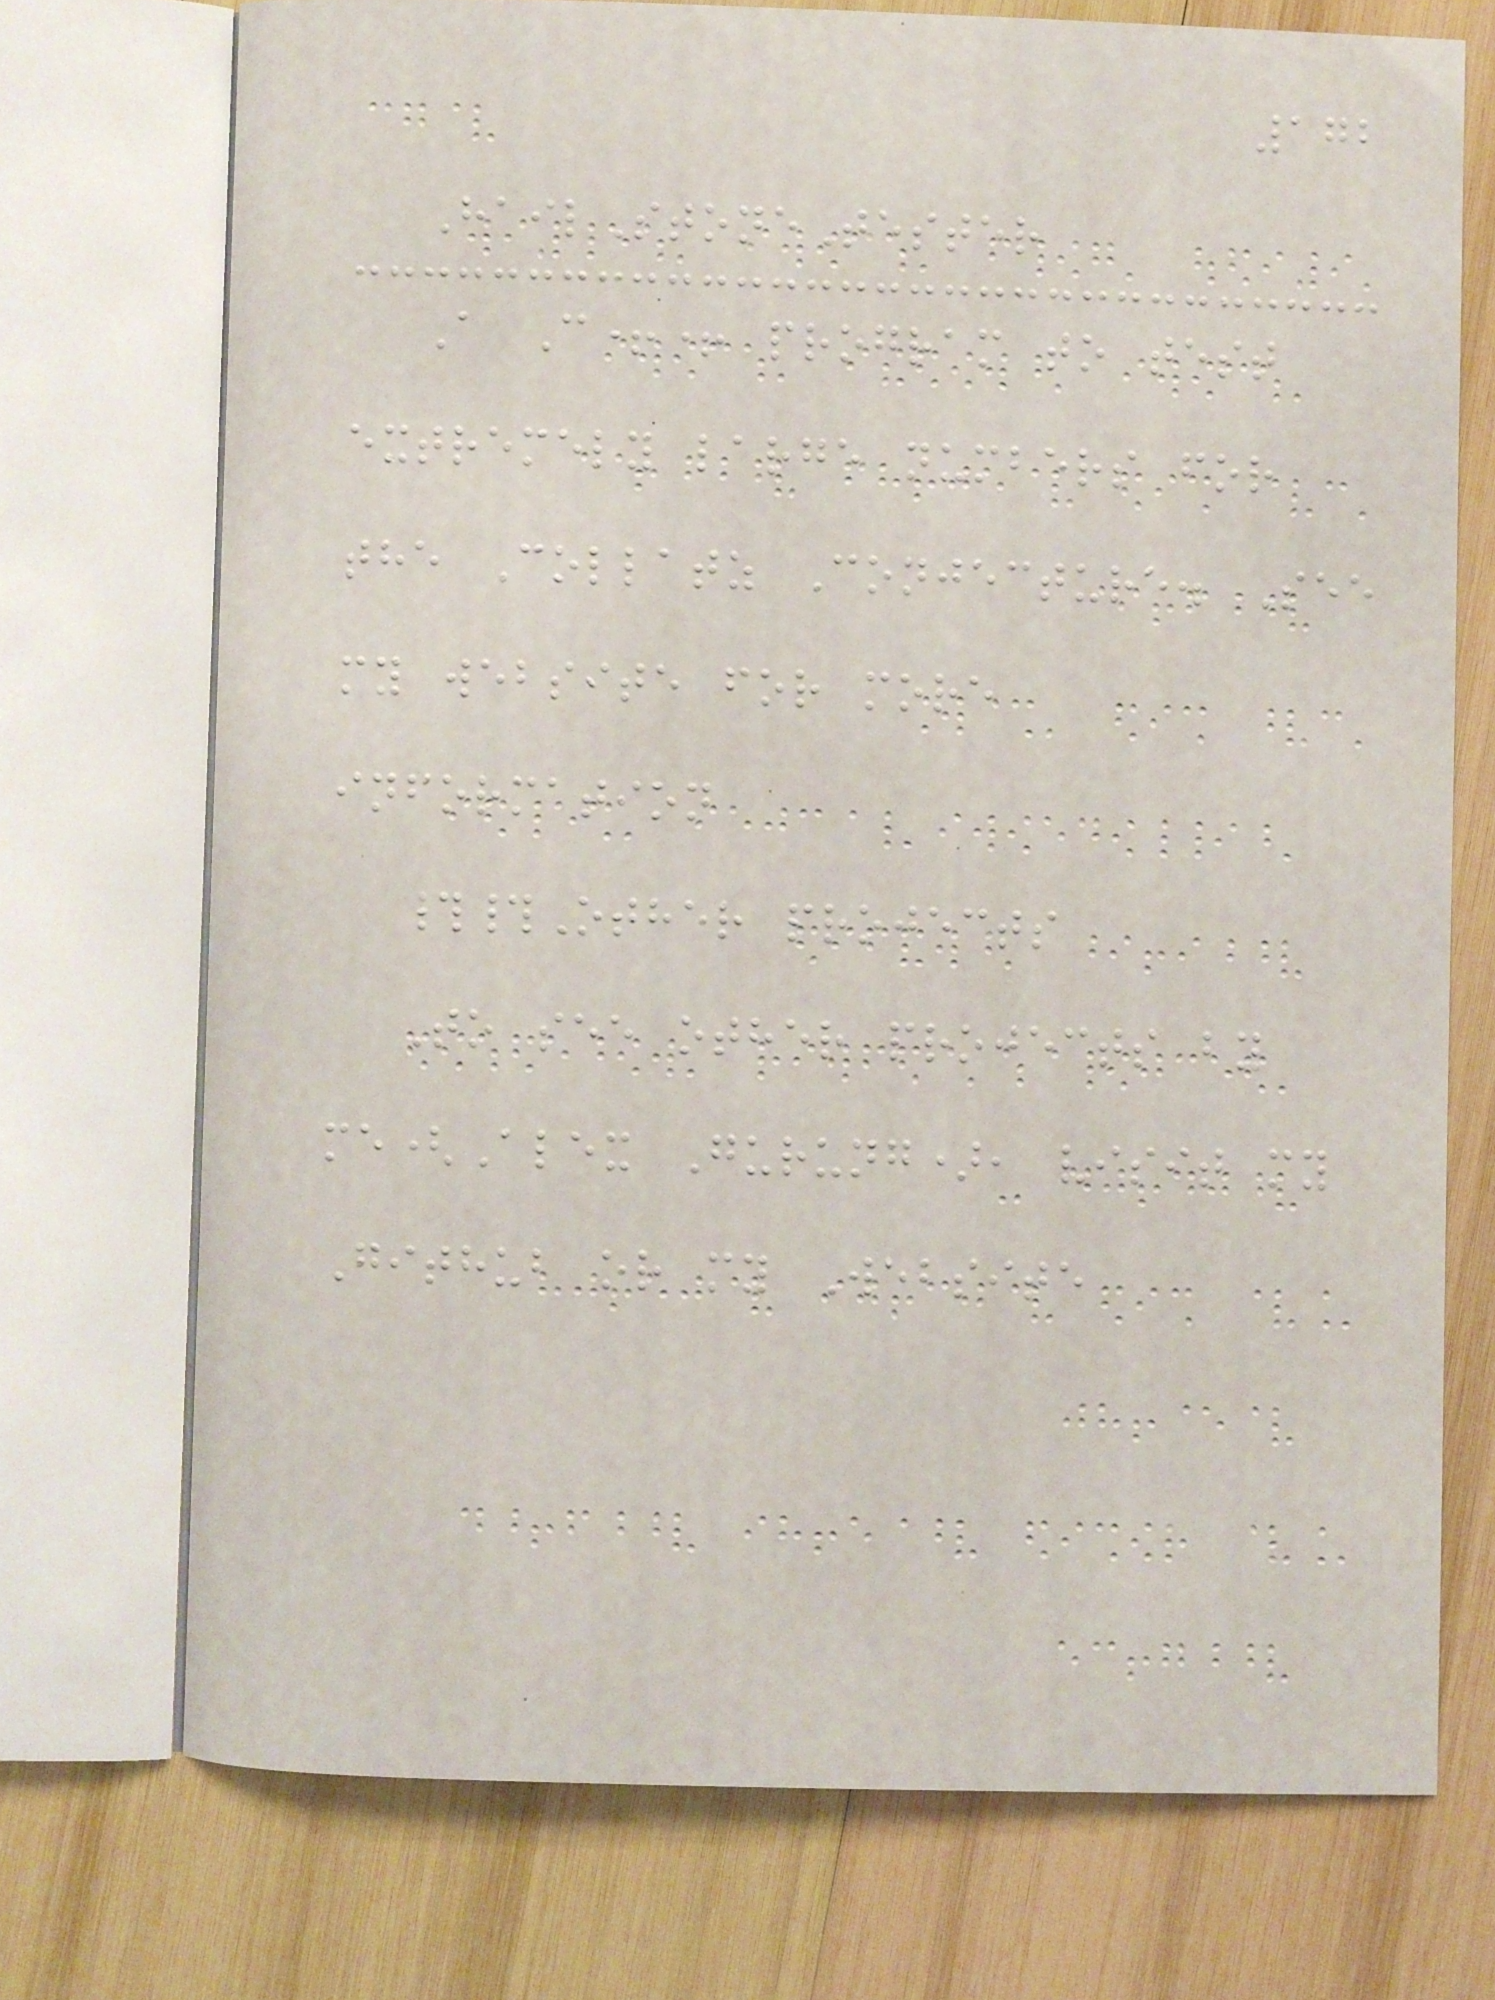172
HailStoneTester
A C++ program to test
extremely large numbers for
the Collatz Conjecture. See
my website for more
information
##Other projects
To see other projects by
me(Alex Gurung), visit my
Github or my Website
